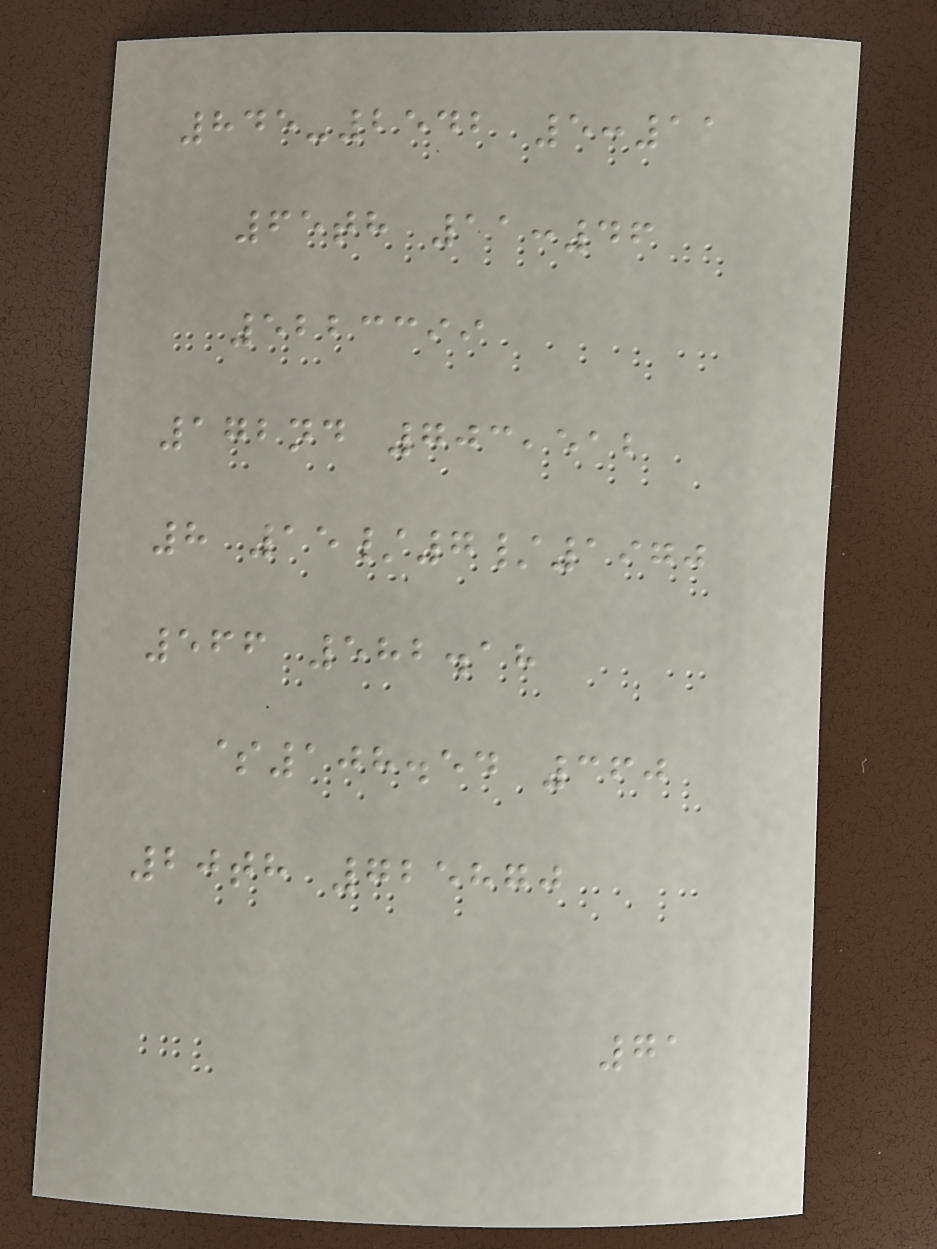845-2542 5:11
65th 11:46
5223399
172nd 703,512
8 15/7/1970
566 582.18
$108.54 360
20th 725870
71
